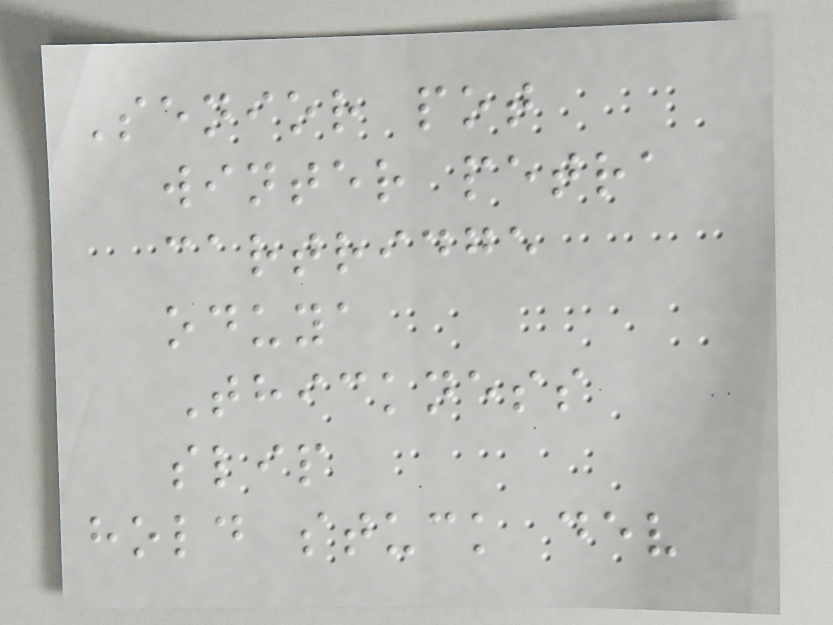Senior pot
winter petra
cartridge
oduya
Thickness
slip
hold stuck dev
